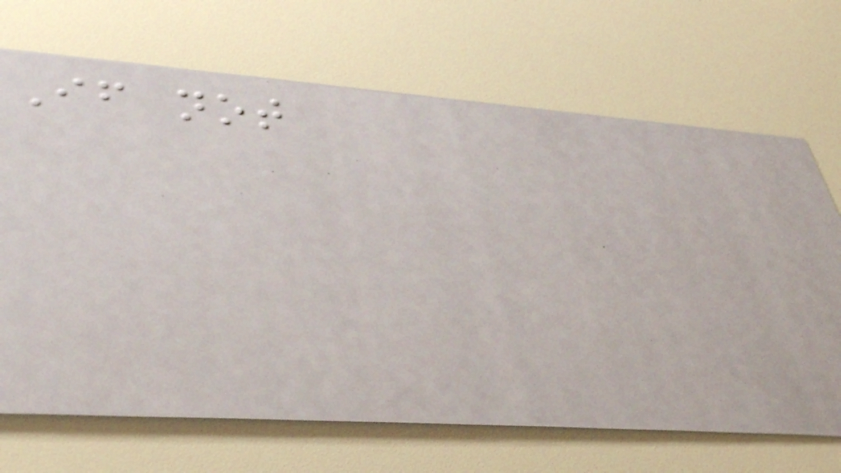If not
